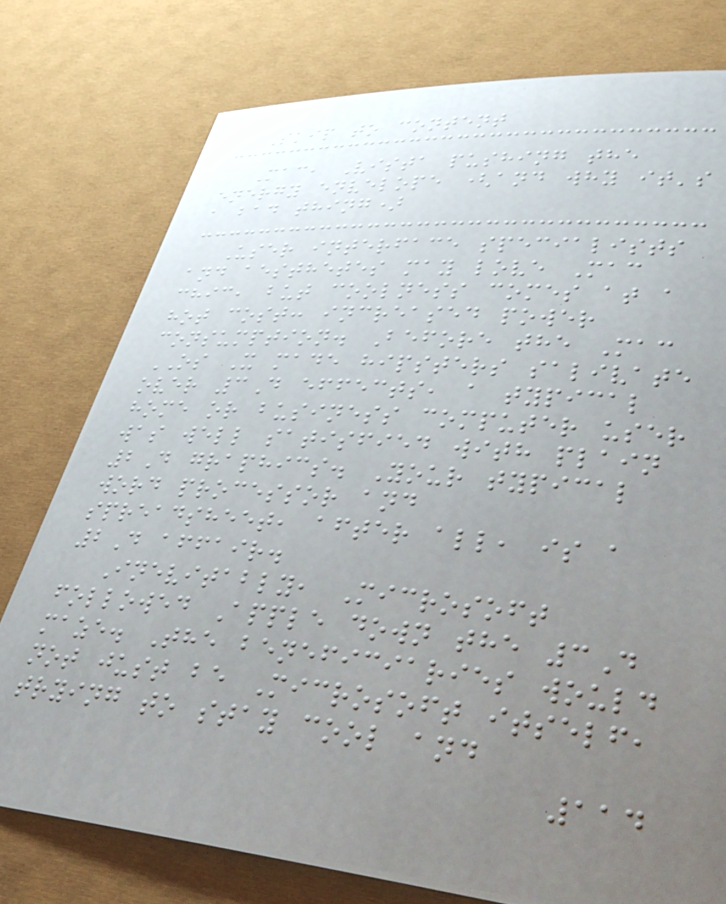Skip to content
Mac, Vista pushing the
energy envelope (and why it's
a bad thing)
User interface specialists
and aesthetes may love Mac
chic, but coolness comes at a
hot cost: increased power
consumption. Before the Mac
OS X made hipsters salivate
over 3D effects, a typical
home or business computer user
was well satisfied with plain
2D graphics. Your typical
word processor and
spreadsheet, after all, is a
2D affair.
Inevitably, Microsoft
followed Apple down the 3D
maze. The beneficiaries would
not just be Microsoft itself,
trying to stay cool and
114
